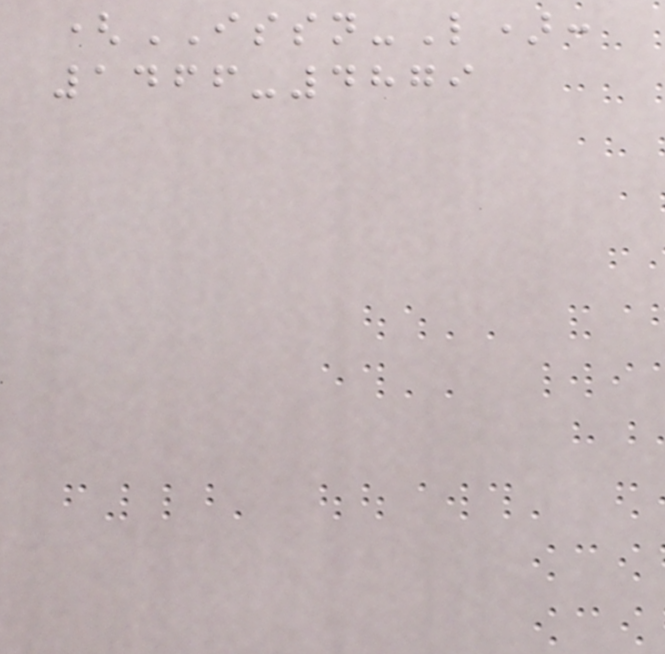(ISSN-L):
1466-4879
